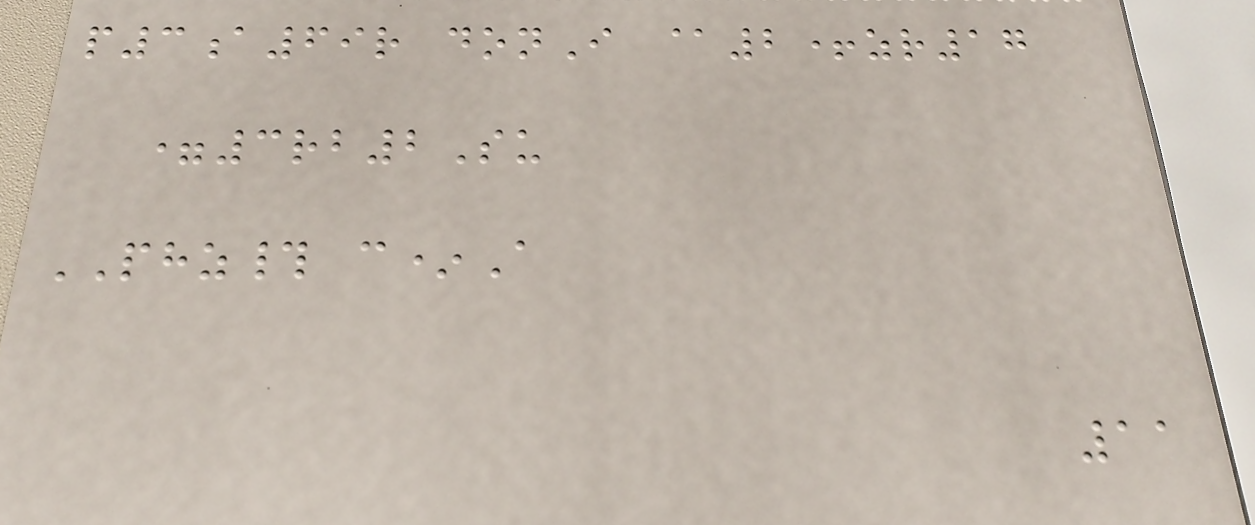p3a69r donI @2+zr17
=3rb2Su
PHZ# c*A
11
